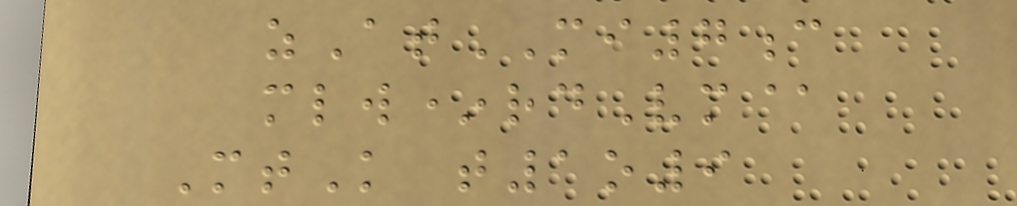zAtMI7c
mlw*rdVm@
MtK t1o9
